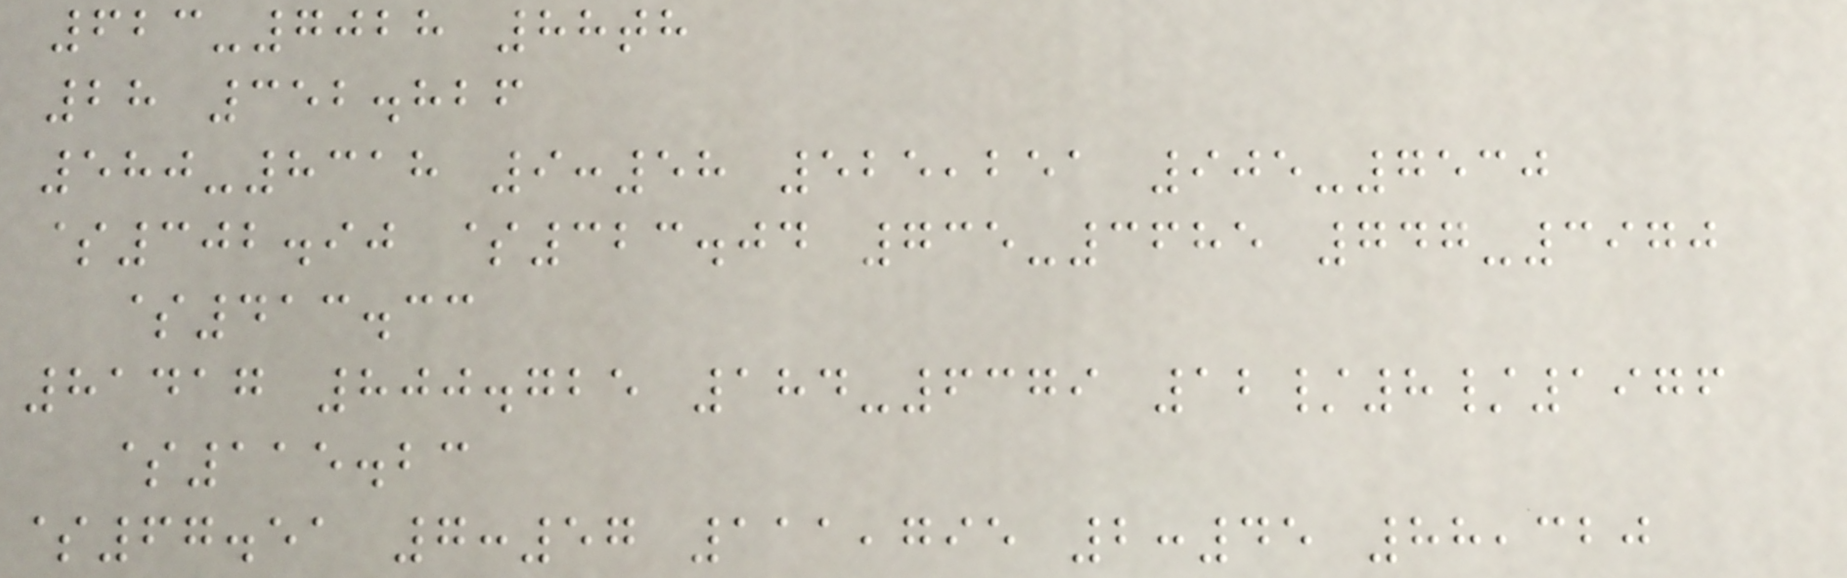623-7028 88th
28 352.826
580-8318 9:58 525,251 905-7530
$302.90 $323.04 735-3685 747-3970
$413.33
81417 800.725 184-6379 12/8/1976
$115.23
$67.51 7:57 111,795 2:45 88,320
